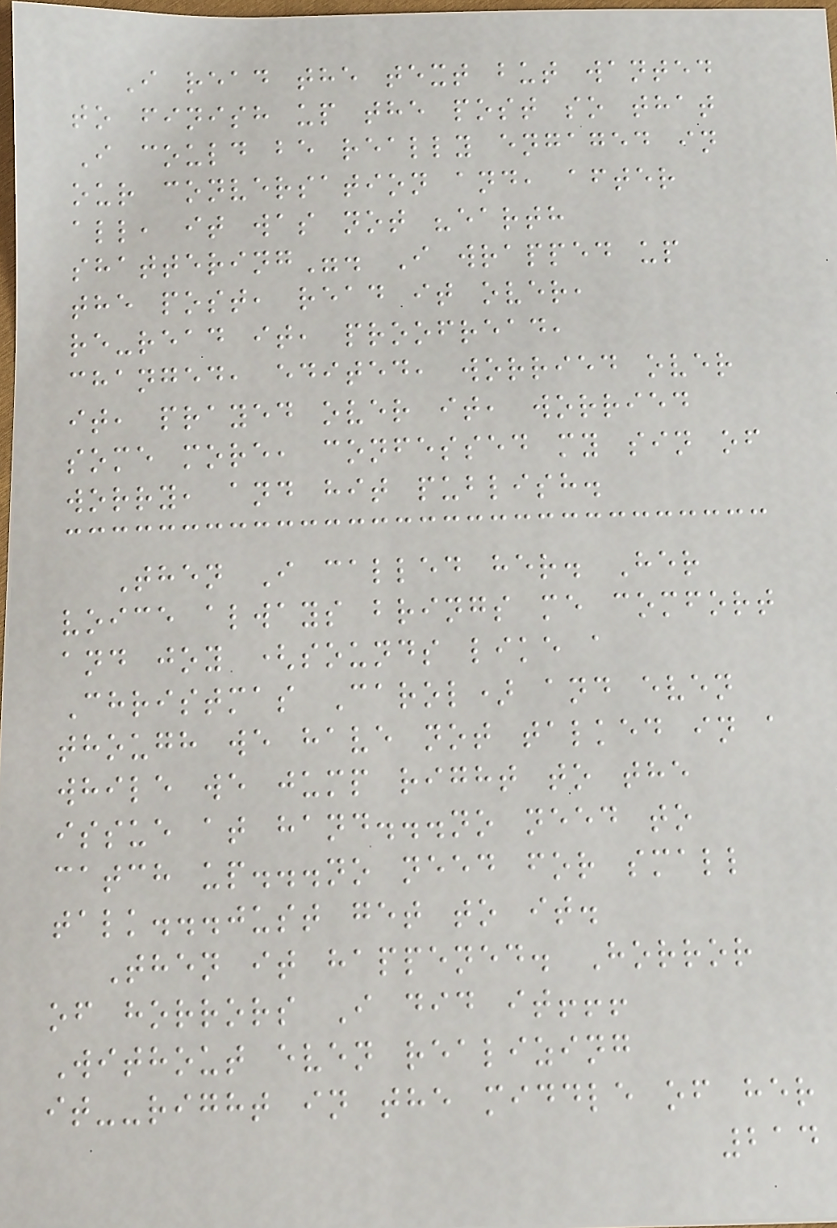I read the text but wanted
to finish up the post so that
I could be really engaged in
our conversation and, after
all, it was not "earth
shattering". I wrapped up
the post, read it over,
re-read it, proofread,
changed, edited, worried over
it, prayed over it, worried
some more, confessed my sin of
worry, and hit publish.
Then I called her. Her
voice always brings me comfort
and joy (sounds like a
Christmas Carol) and even
though we have not talked in a
while we jump right to the
issue at hand...no need to
catch up...no need for small
talk...just get to it.
Then it happened. Horror
of horrors I did it!!!
Without even realizing
it--right in the middle of her
214
